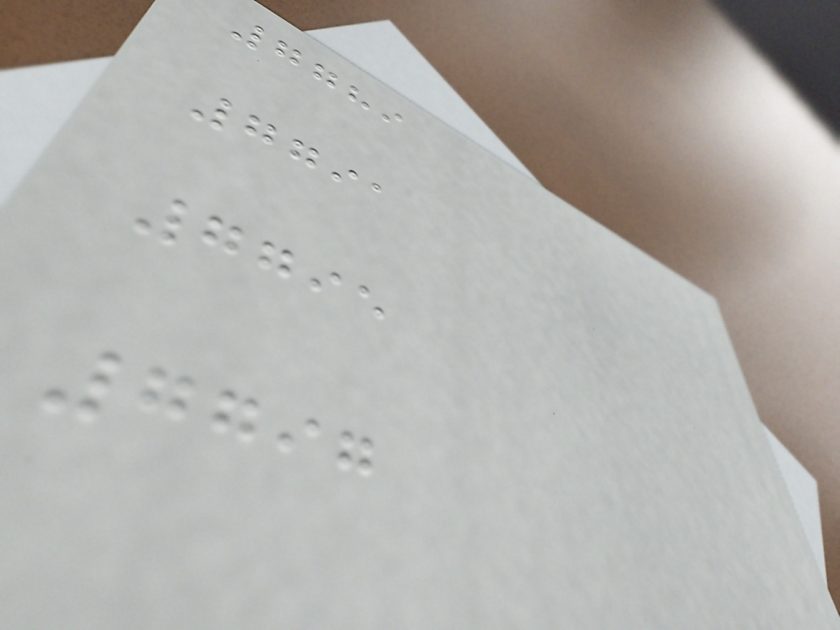7789
7791
7795
7797
